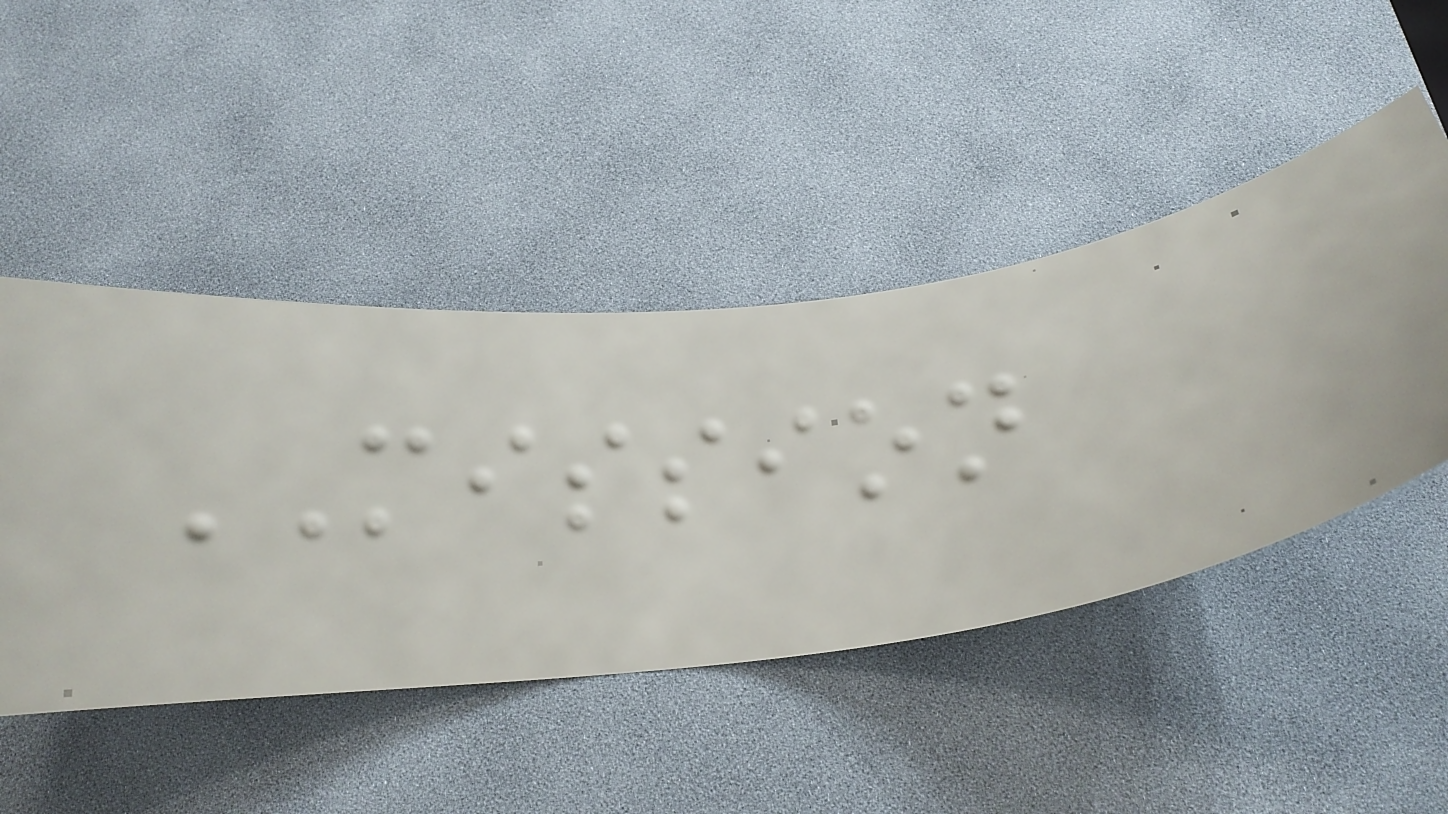MISSION
